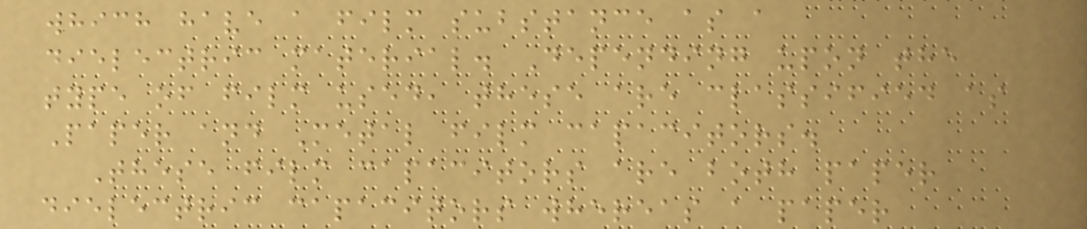which have a film substance as a
dielectric material. Depending upon the
type of film used, these are classified as
Paper and Metal film capacitors.
These film capacitors are both paper
dielectric capacitors whereas a paper
